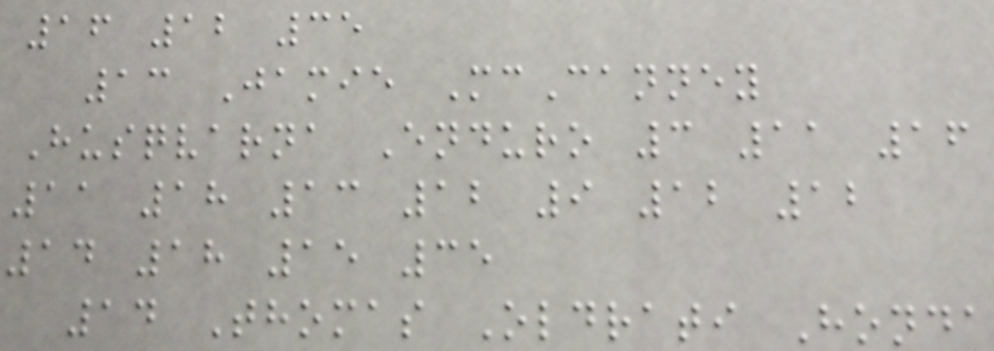16 12 35
13 Jamie McCanney
Husqvarna Enduro 3 11 16
11 18 13 12 9 12 12
14 18 15 35
14 Thomas Oldrati Honda
